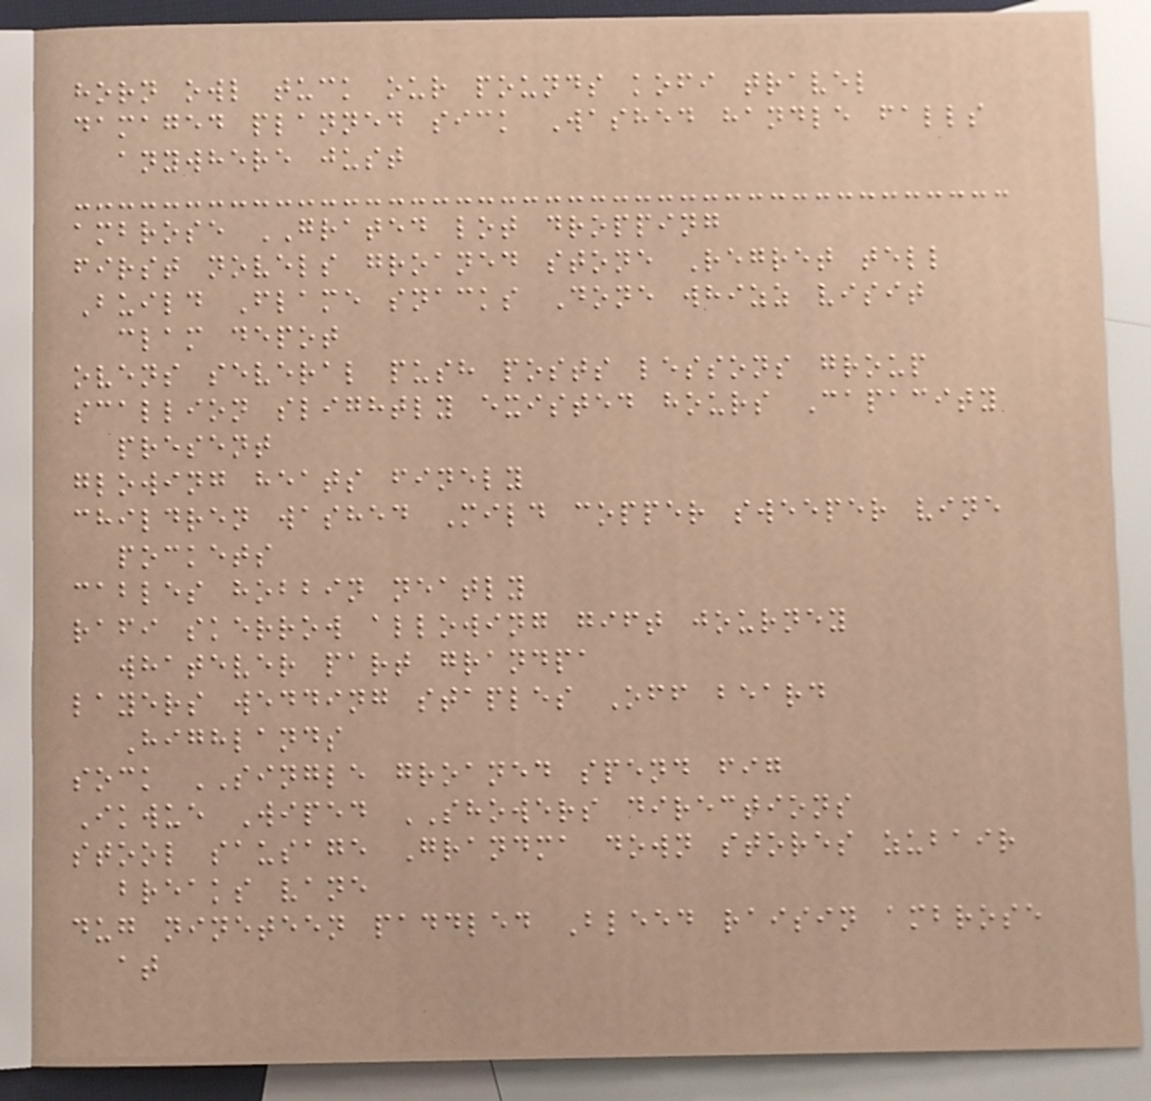horn owl tuck our pounds kofi travel
damaged planned sick Washed handle falls
anywhere just
ambrose GRATED lot dropping
first novels groaned stone Regret tell
Build Flame snacks Done whizz visit
clam depot
ovens several push posts lessons group
scallion slightly existed hours Capacity
present
glowing heats finely
children washed Mild copper sweeper vine
pockets
cables hobbin neatly
rafi skerrow allowing gift journey
whatever part grandpa
layers wedding staples Off beard
Highlands
sock SINGLE groaned spend fig
Ikwue Wiped SHOWERS directions
stool sausage Grandma down stores zubair
breaks vane
dug nineteen paddled Bleed raisin ambrose
at
